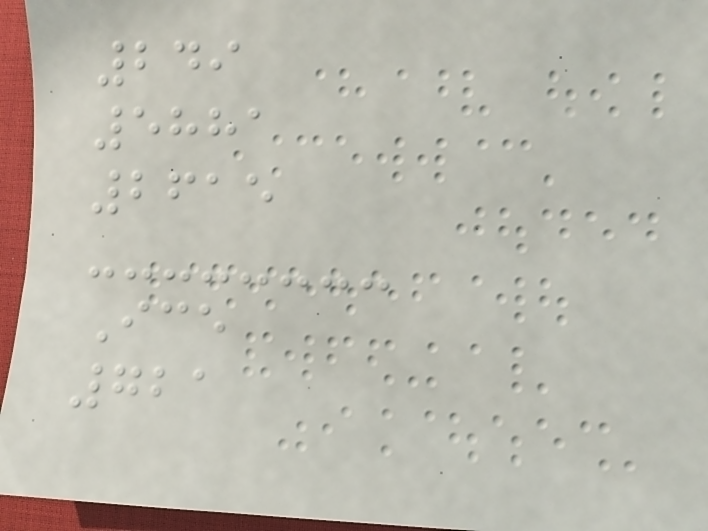249
5881
2615
Ice
721
